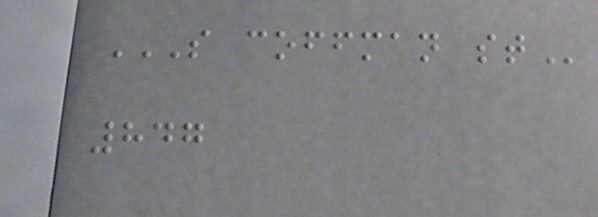S COFFMAN ST
847
